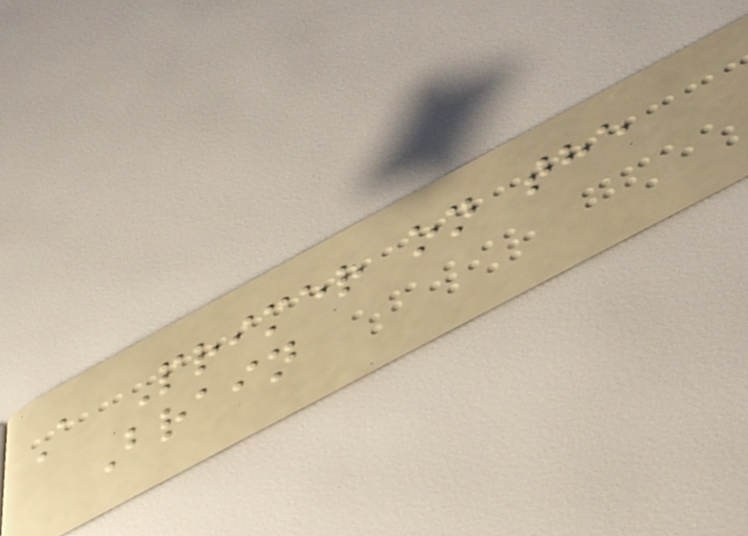A Primer on the
Brain
